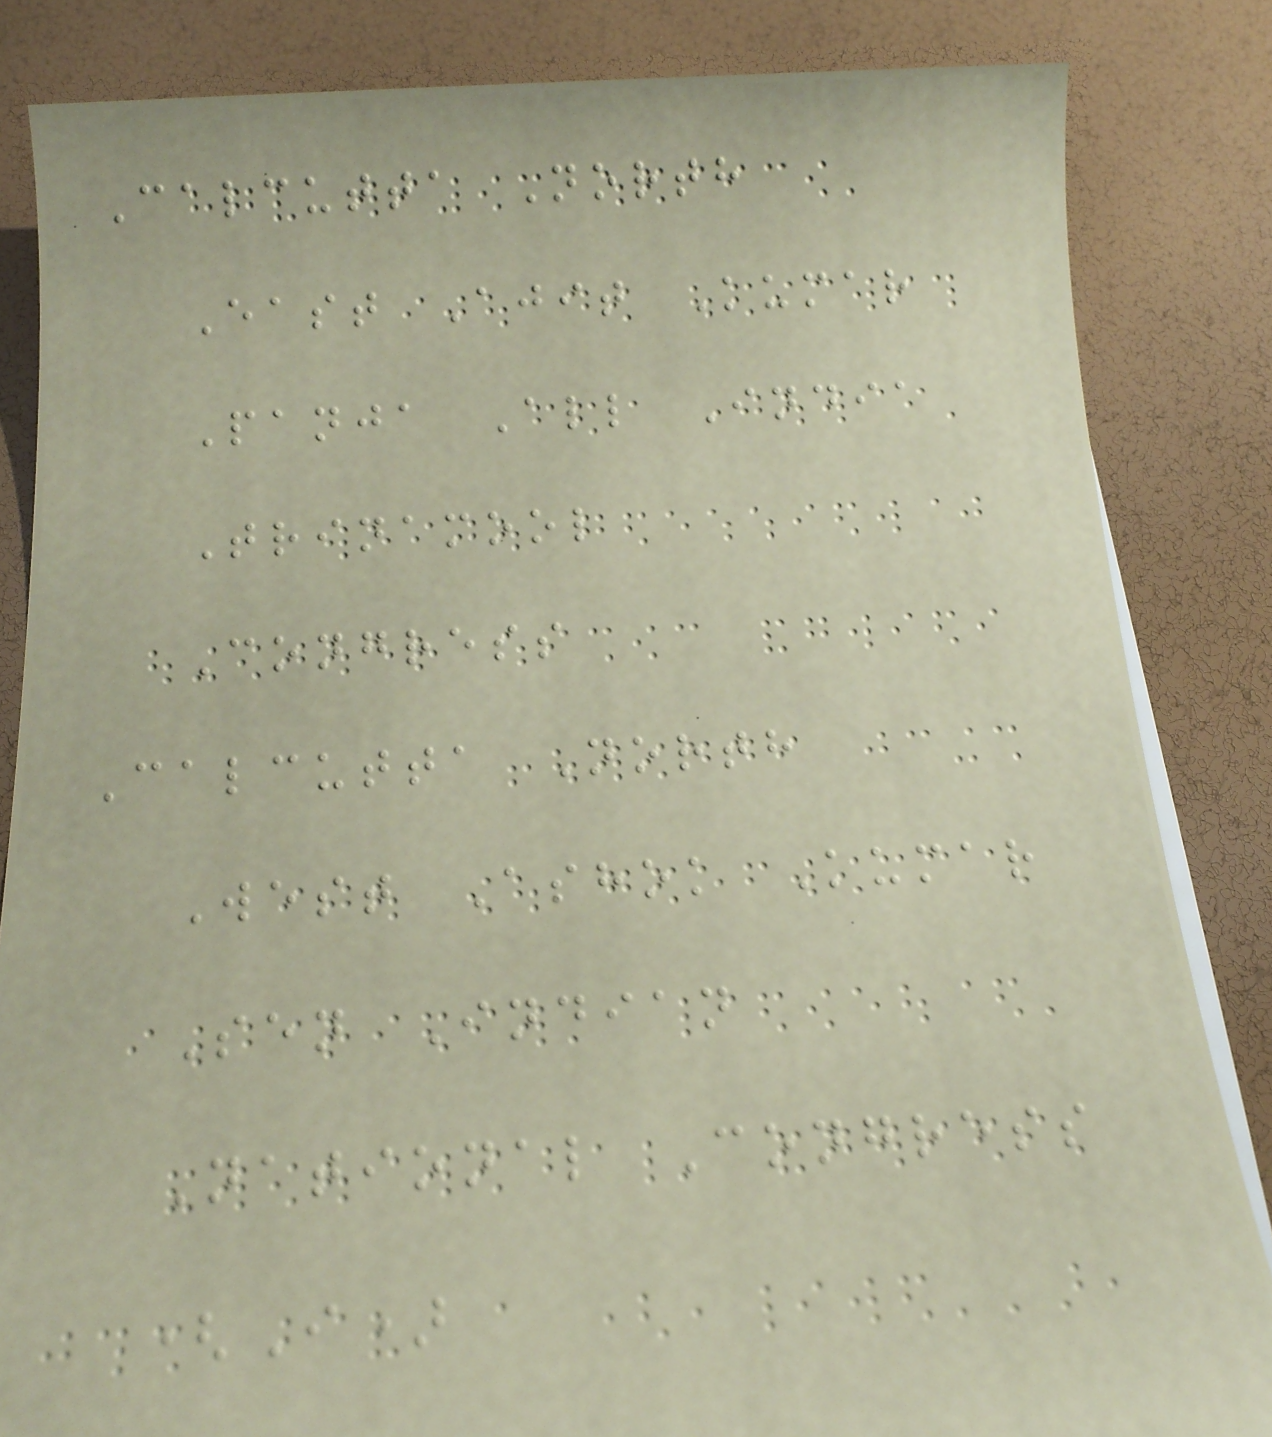Calcutta North
East Ajit Kumar
Panja All India
Trinamool
Congress
Calcutta North
West Ashok Kumar
Sen Indian
National Congress
(I)
